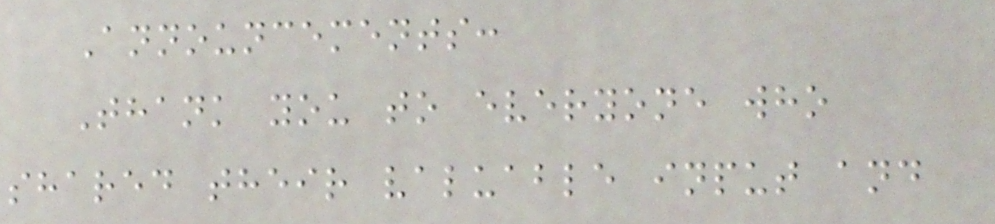Announcements:
Thank you to everyone who
shared their valuable input and
